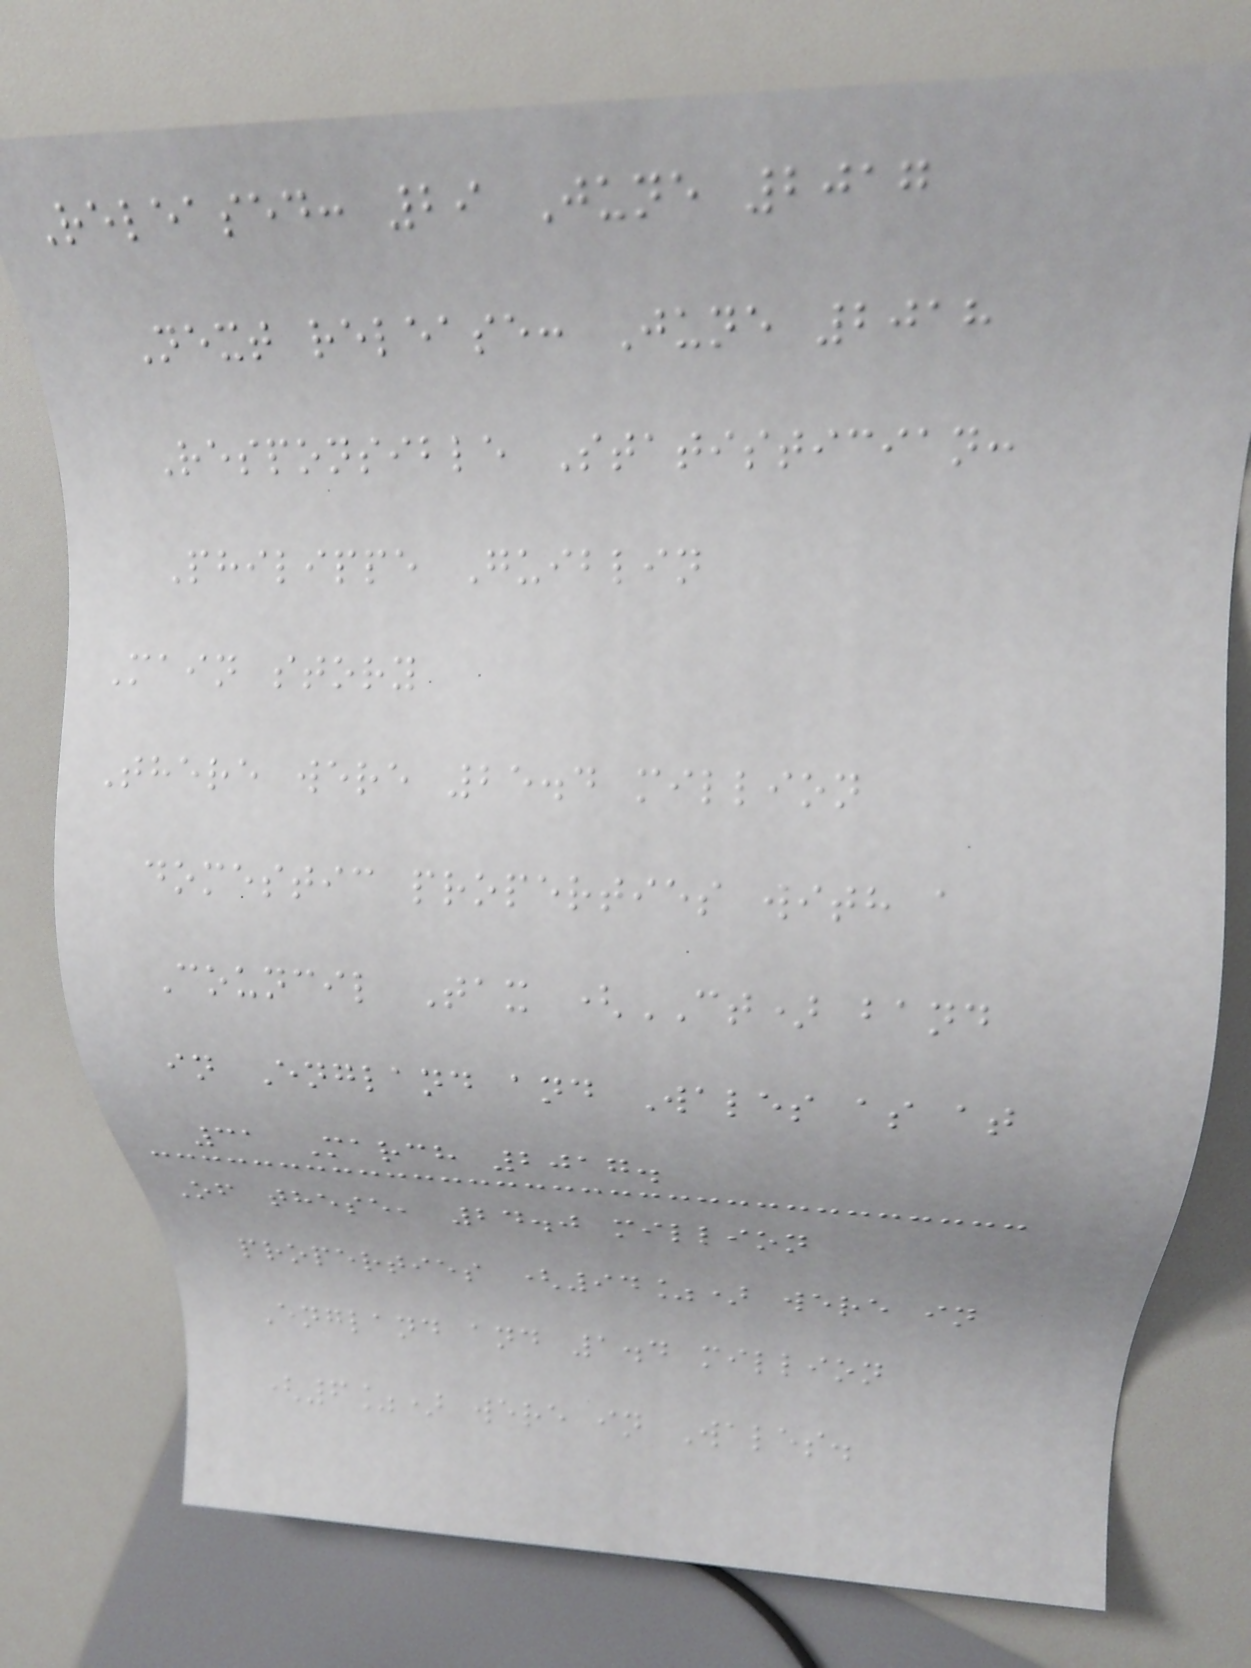Released: 29 June 2017
Next release: June 2018
Responsible Statistician:
Philippe Guiblin
Main story
There were 25.4 million
domestic properties with a
Council Tax (CT) band
in England and Wales as at
31 March 2017.
Of these, 24.0 million
properties (94%) were in
England and 1.4 million
(6%) were in Wales.
